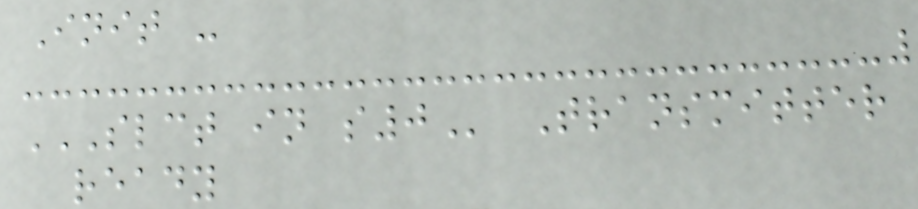Init -
SLCT IN S0 Transmitter
ready
